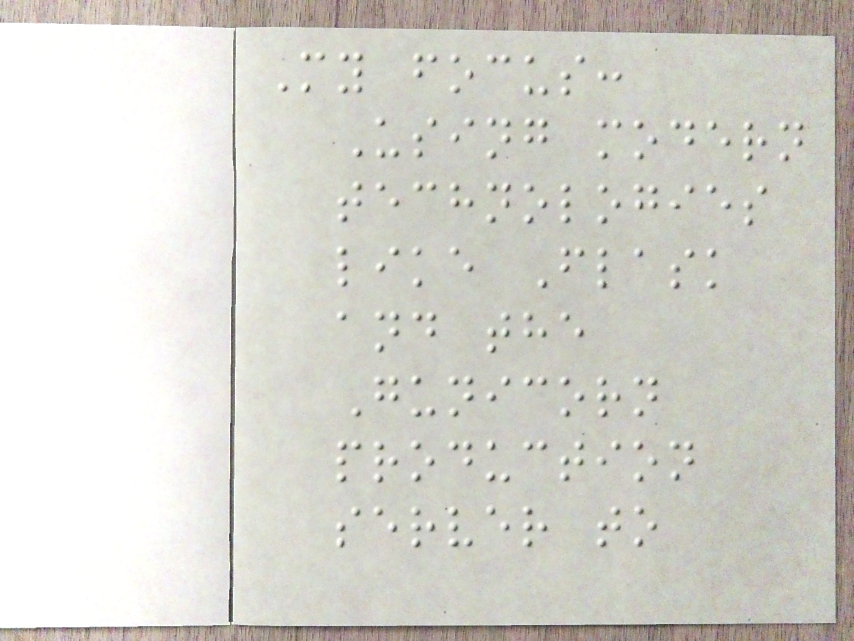My focus:
Using modern
technologies
like Flask
and the
Gunicorn
production
server to
